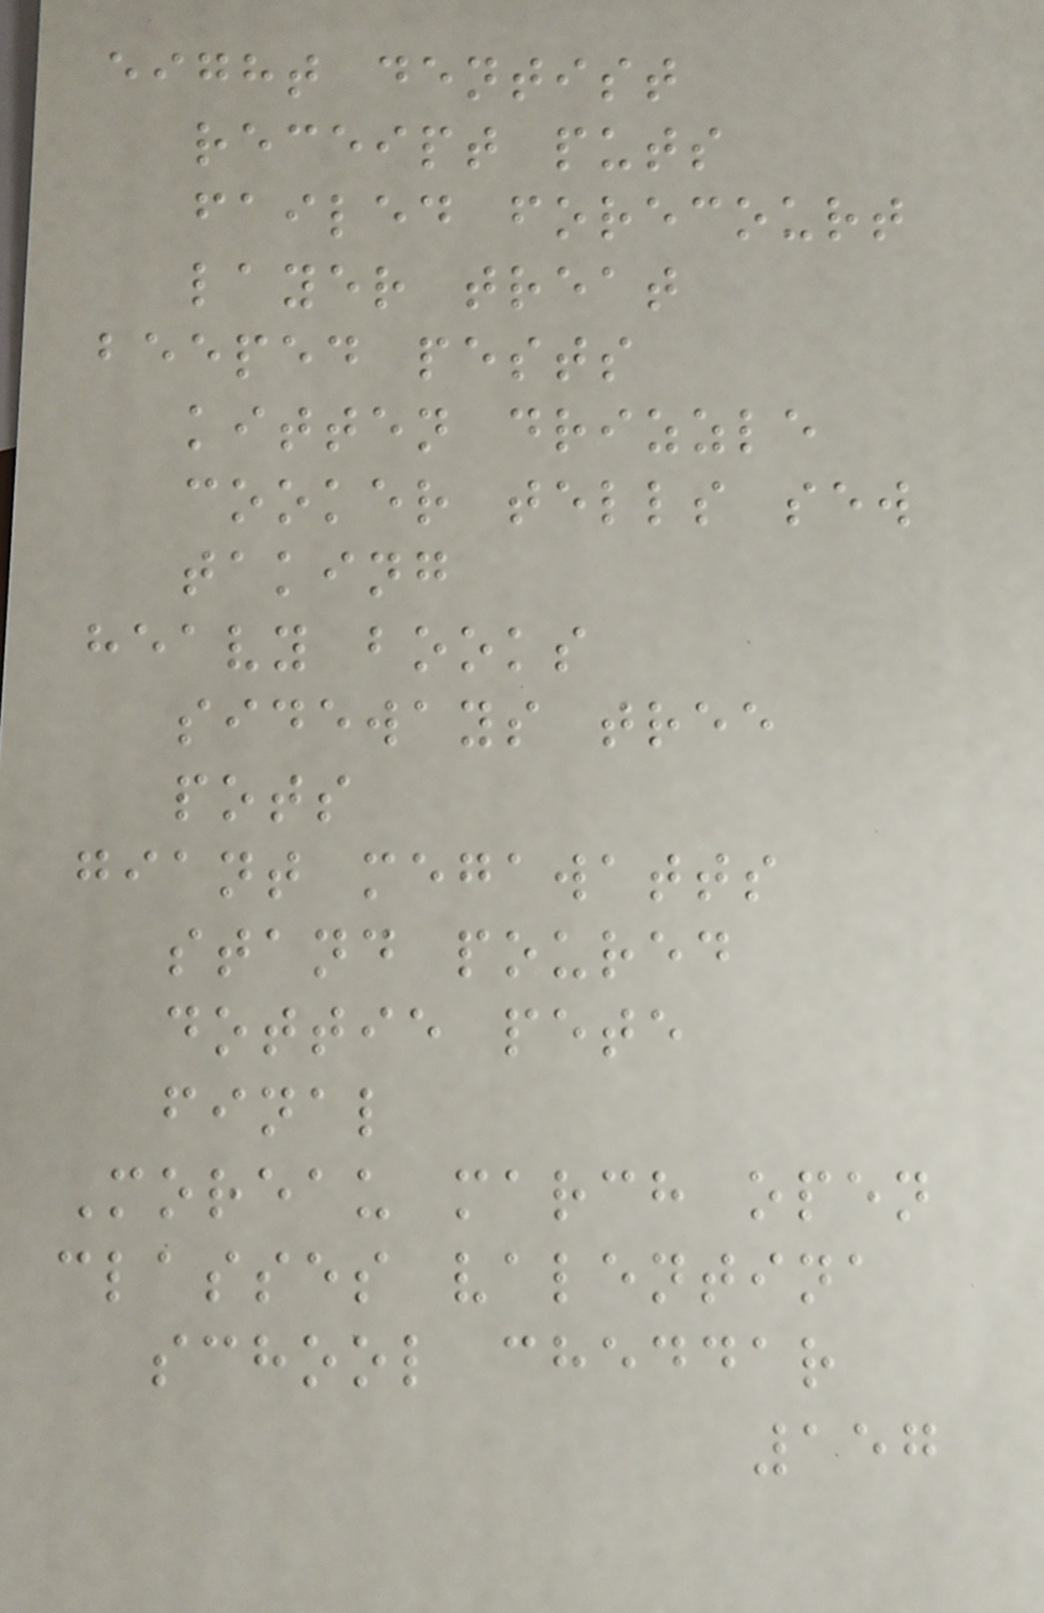eight dentist
receipt puts
failed forecourt
layer treat
beeped pests
kitten drizzle
cooker tells sew
taking
heavy books
sideways tree
pots
giant megawatts
stand poured
dottie pete
final
Moreau march open
classes valentina
school cheddar
157
